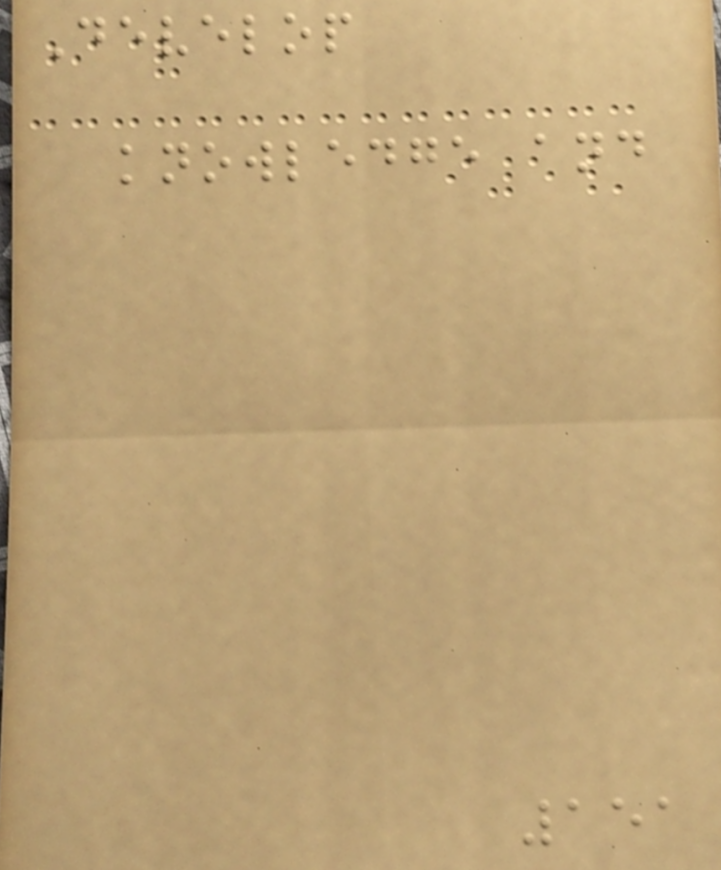Develop
knowledge and
151
